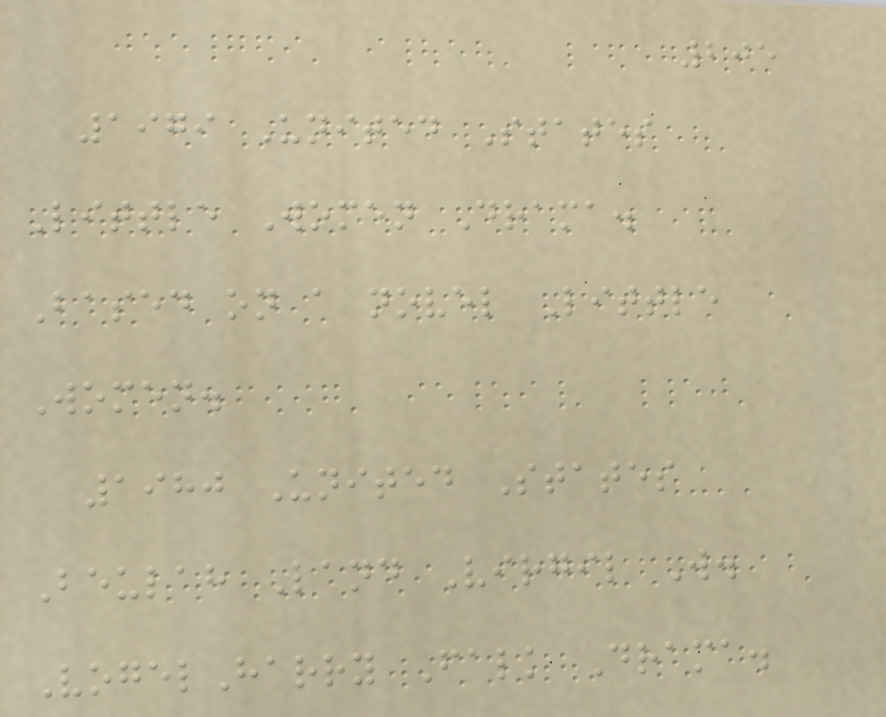205
1979 United States
Little Women Drama.
Based on a novel Little
Women.
1980 United States
Beulah Land Virgil W.
VogelHarry Falk Drama.
